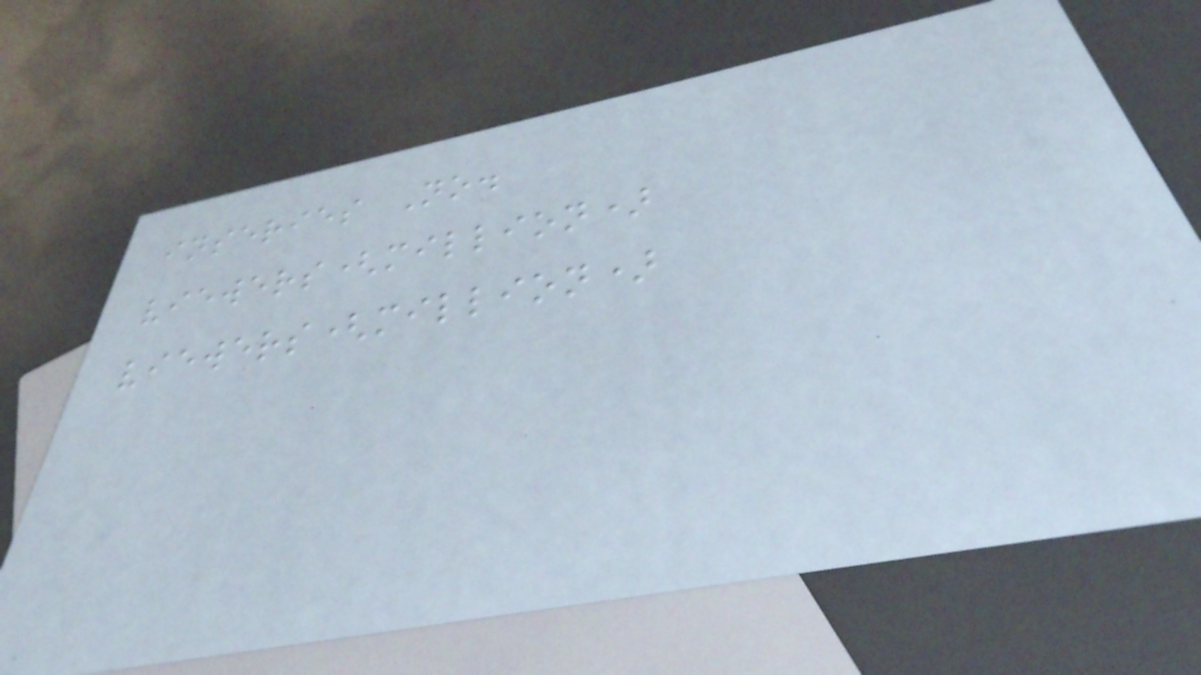inseries No.
viewers(million)
viewers(million)
